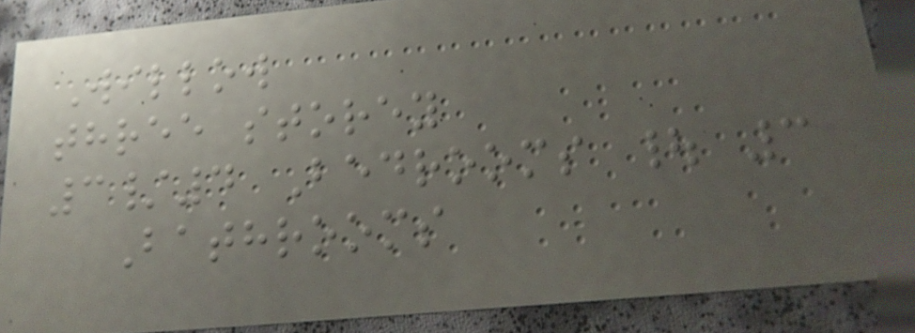Willow
three storey
3/4 Bedrooms | 3
Bathrooms
